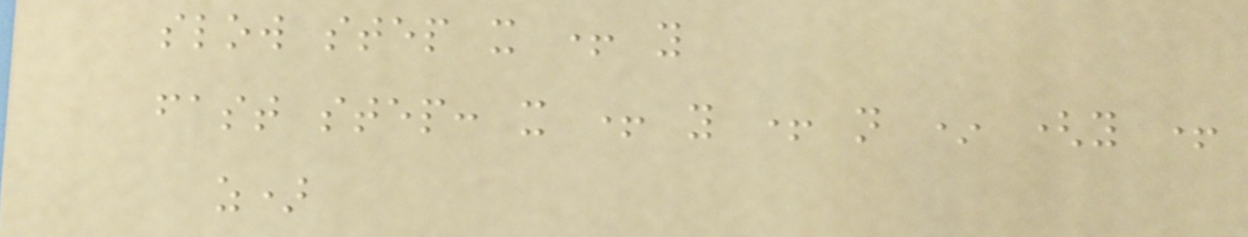slow step x + y
fast step: x + y + n * (y +
z)
